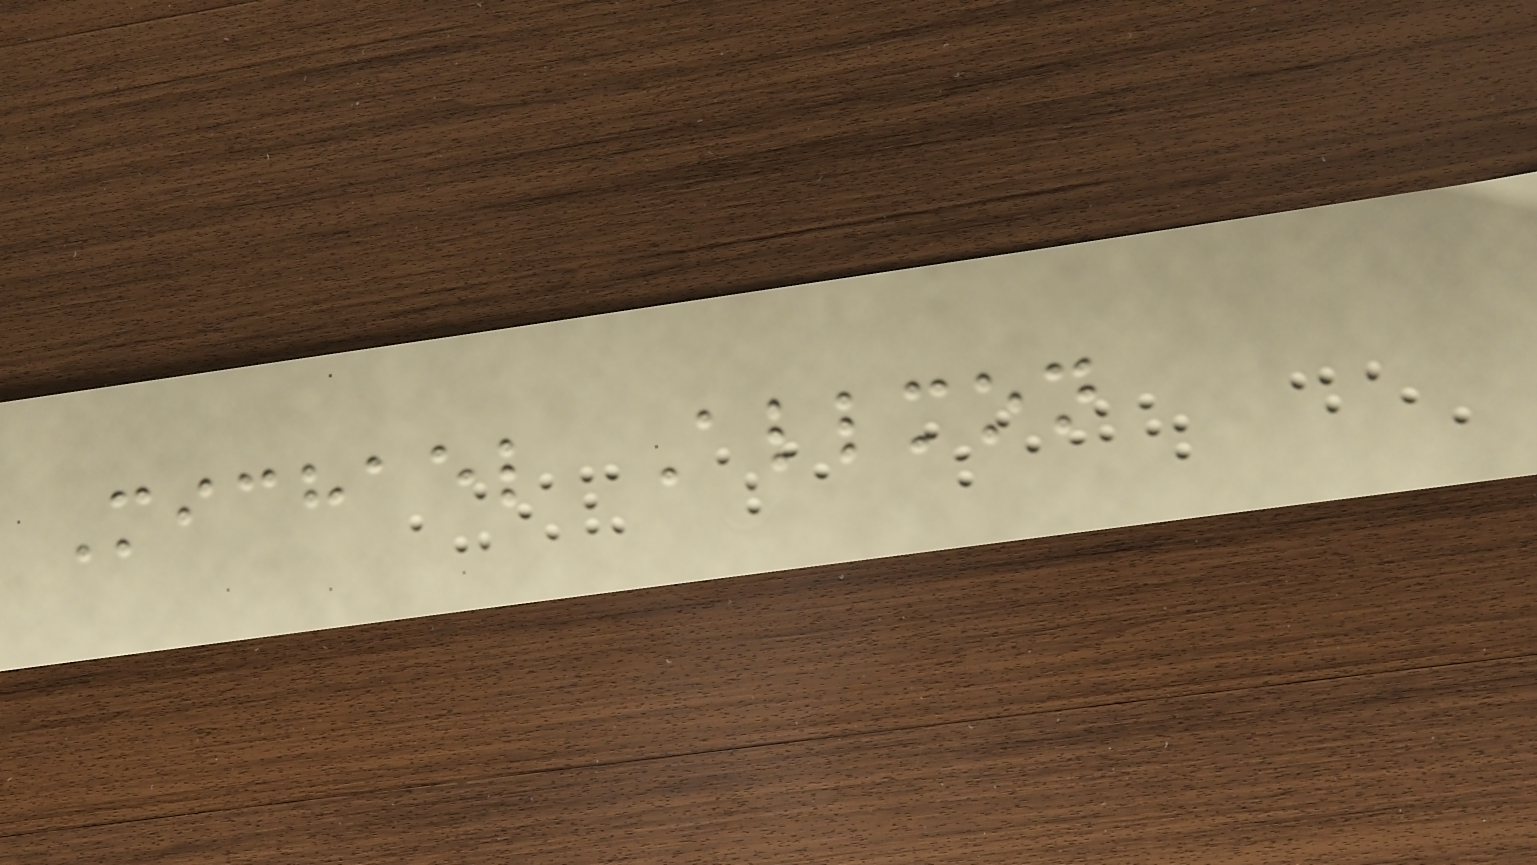Michael Allmon
